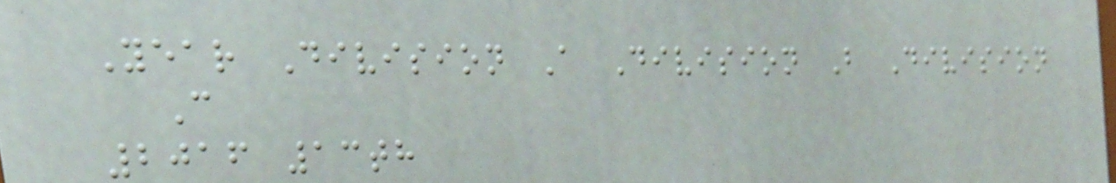Year Division A Division B Division
C
2016 13th
